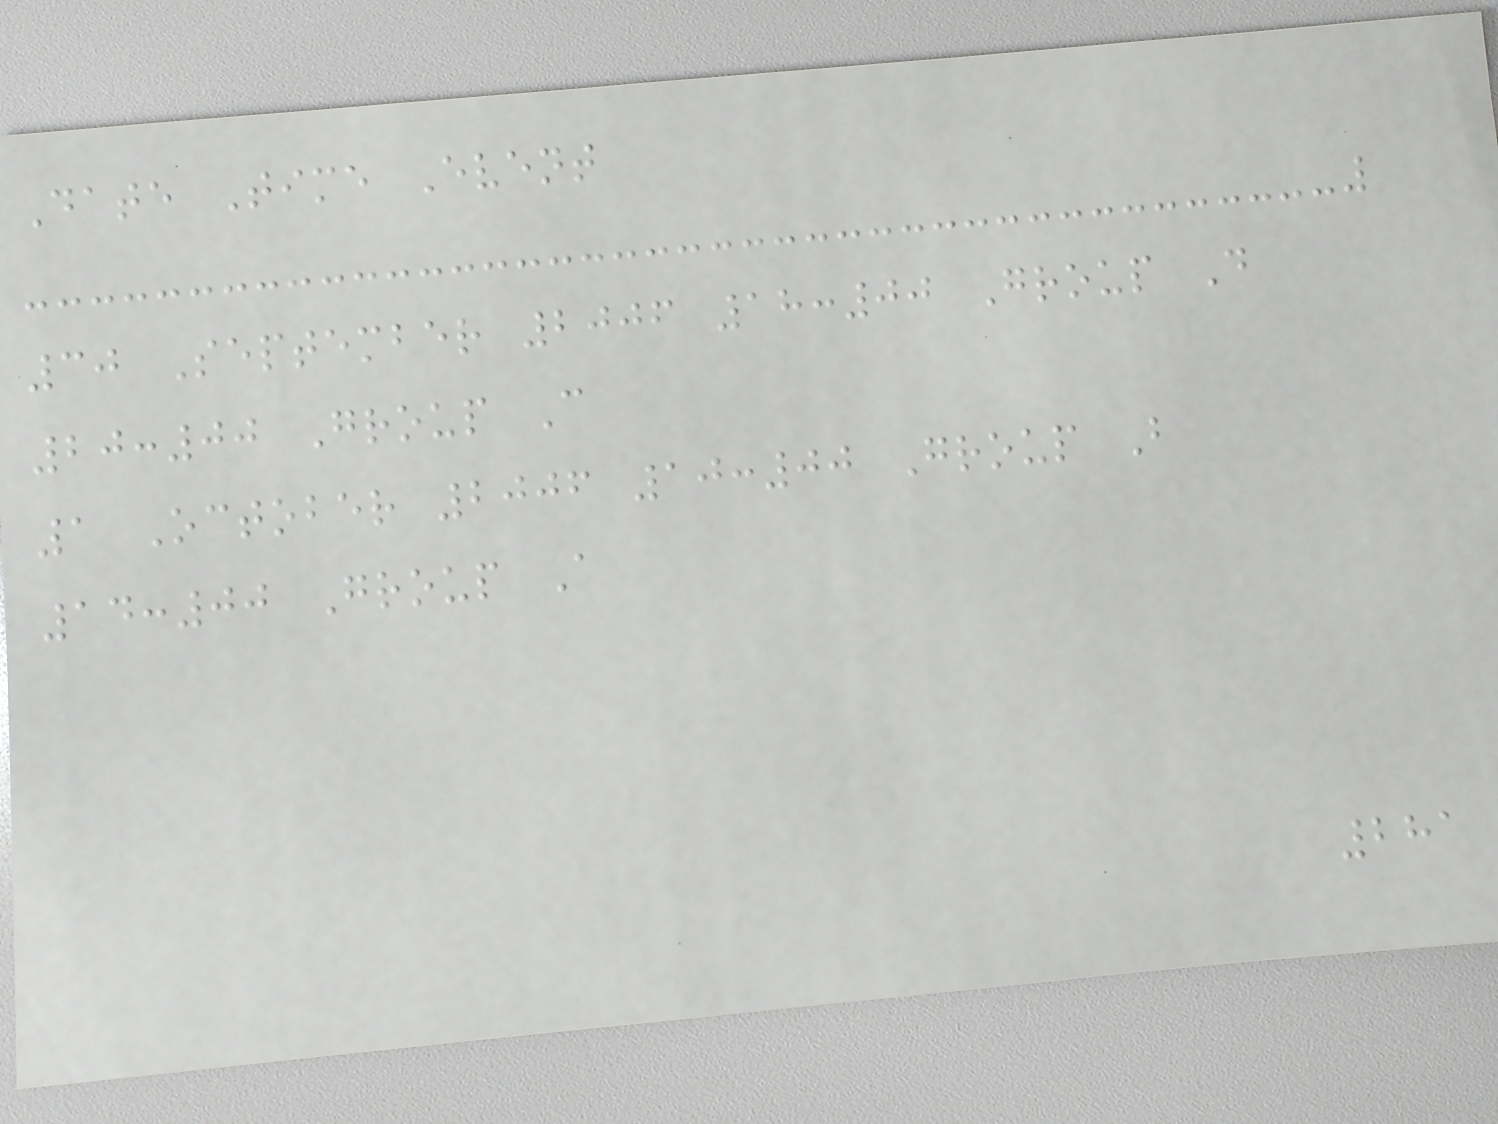Date Time Event
30 September 2006 18:00 Group D
20:00 Group C
1 October 2006 10:00 Group B
14:00 Group A
281
